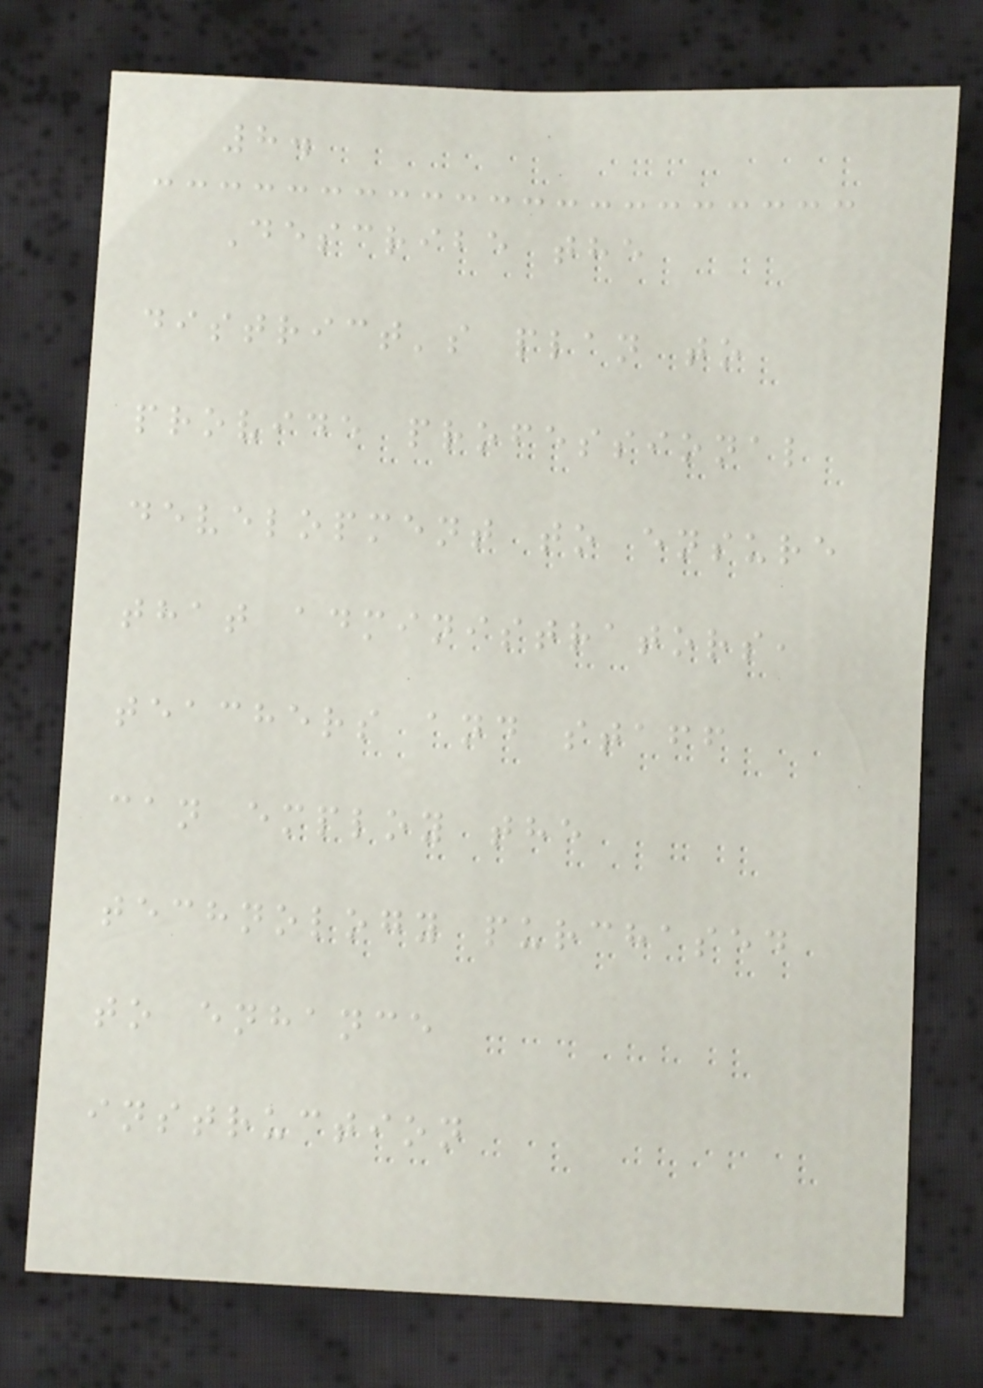8.
Describe the
district's plan to
provide professional
development to ensure
that administrators,
teachers and staff
can employ the
technology purchased
to enhance
instruction
